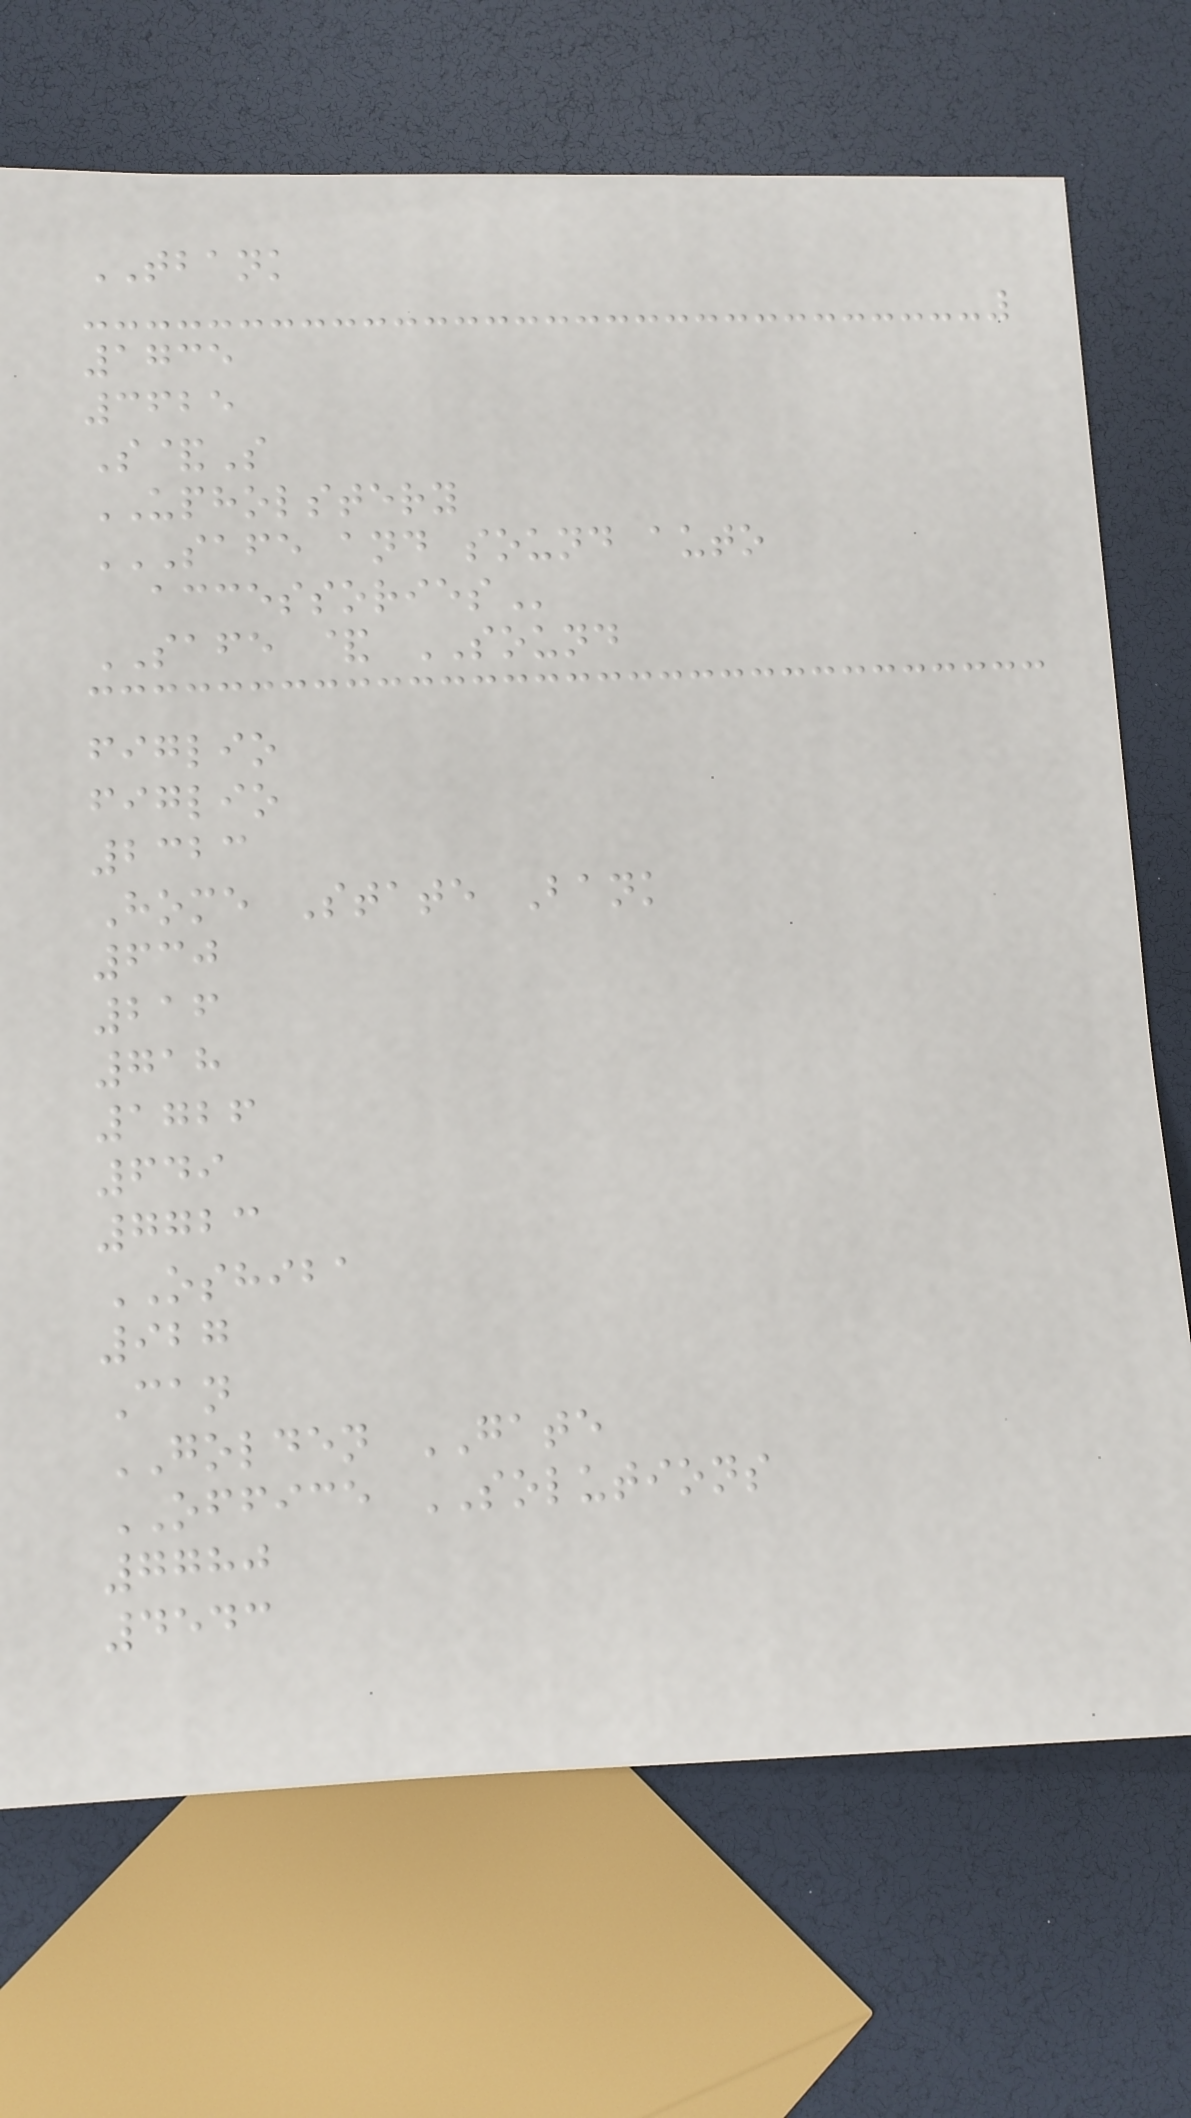TBANK
1735
3625
S&S
UPHOLSTERY
SAFE AND SOUND AUTO
ACCESSORIES
SAFE & SOUND
figlio
figlio
2323
Home State Bank
630
216
718
1726
649
7723
OSHIBA
927
Can
GOLDEN GATE
OFFICE SOLUTIONS
7780
4543
